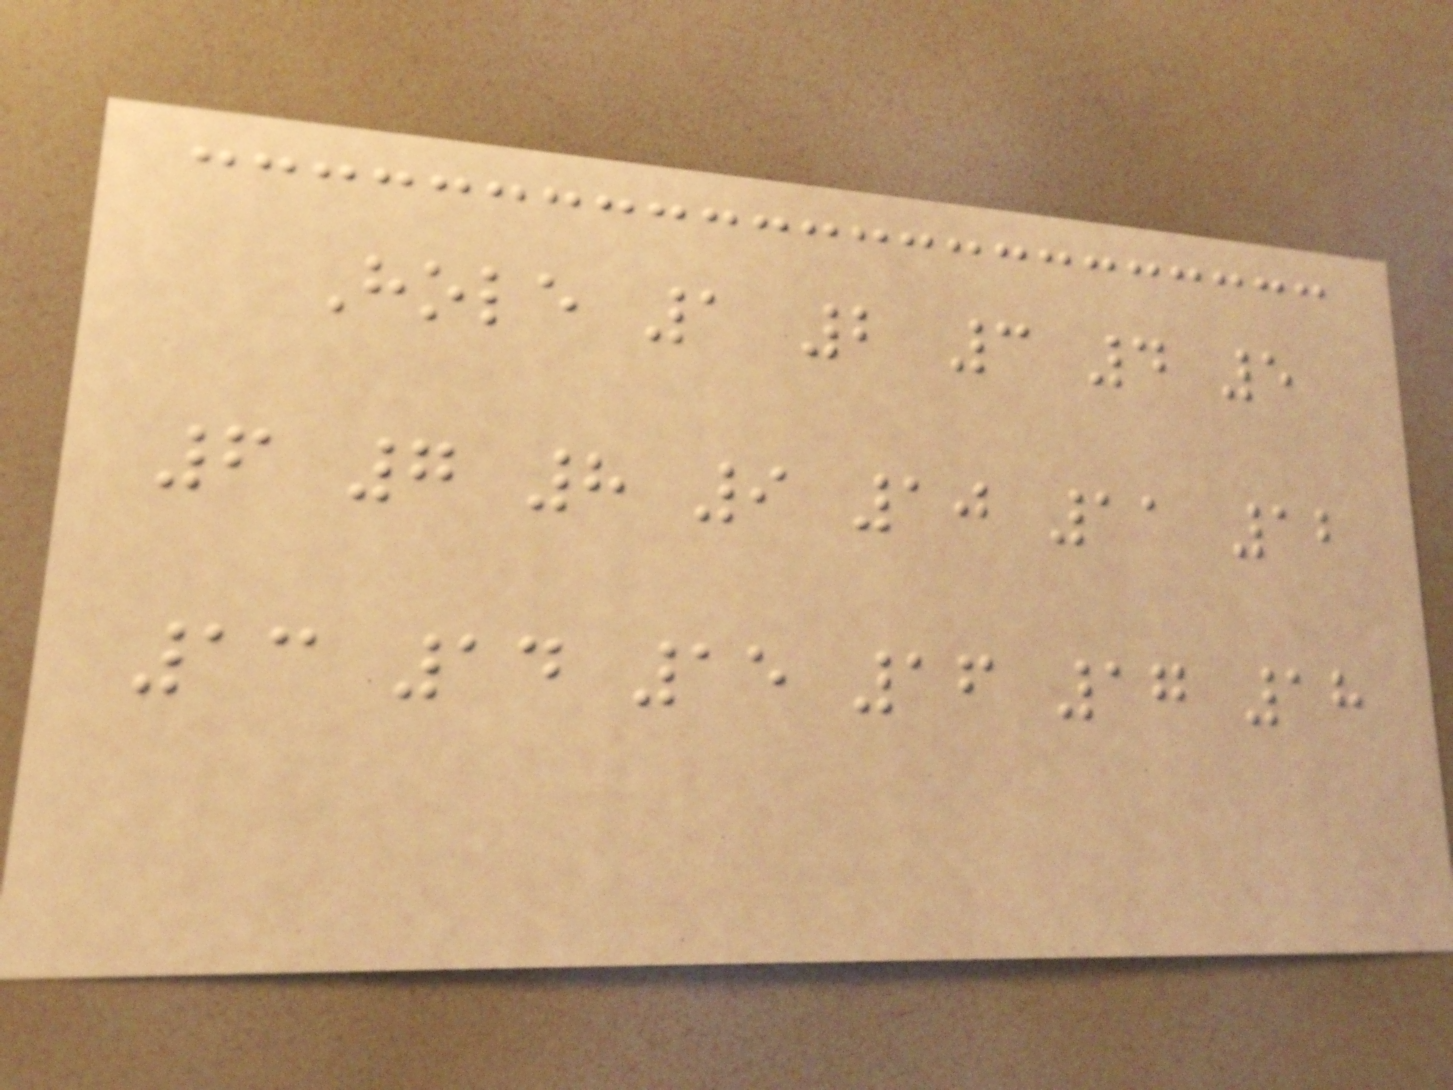Hole 1 2 3 4 5
6 7 8 9 10 11 12
13 14 15 16 17 18
